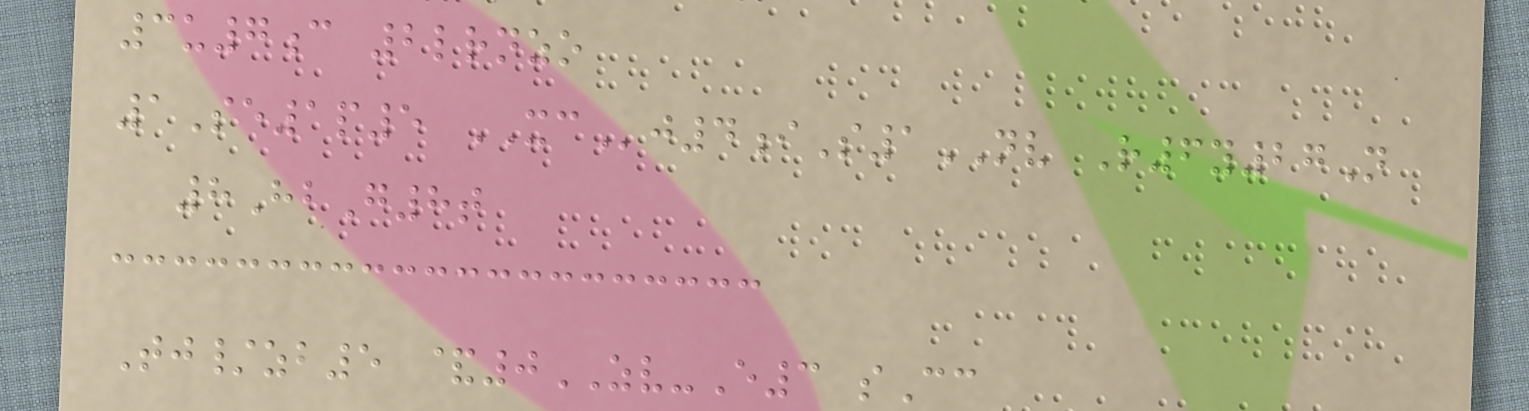3u7c 2lrnzo
1Se1p5 XCj4iS1NV R6y27N
8HbG8t
Tj/zb5 &0ZV-E3 sCc
